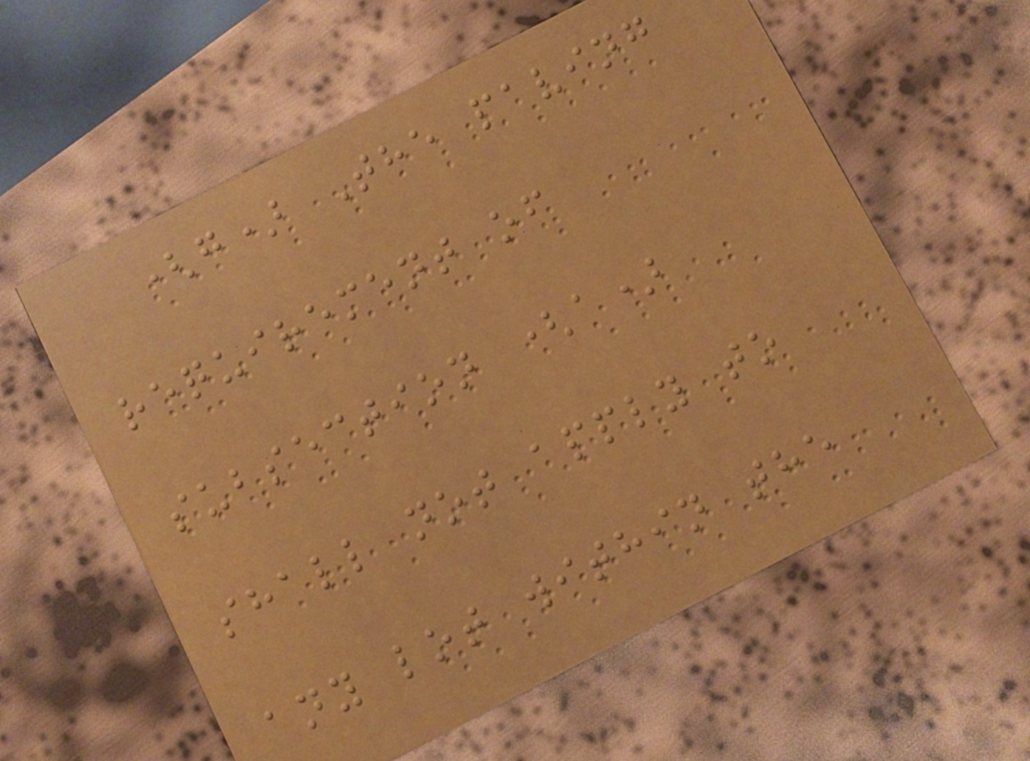(g) The paving
requirement of
subsection (a)
shall not apply to
any lot within the
